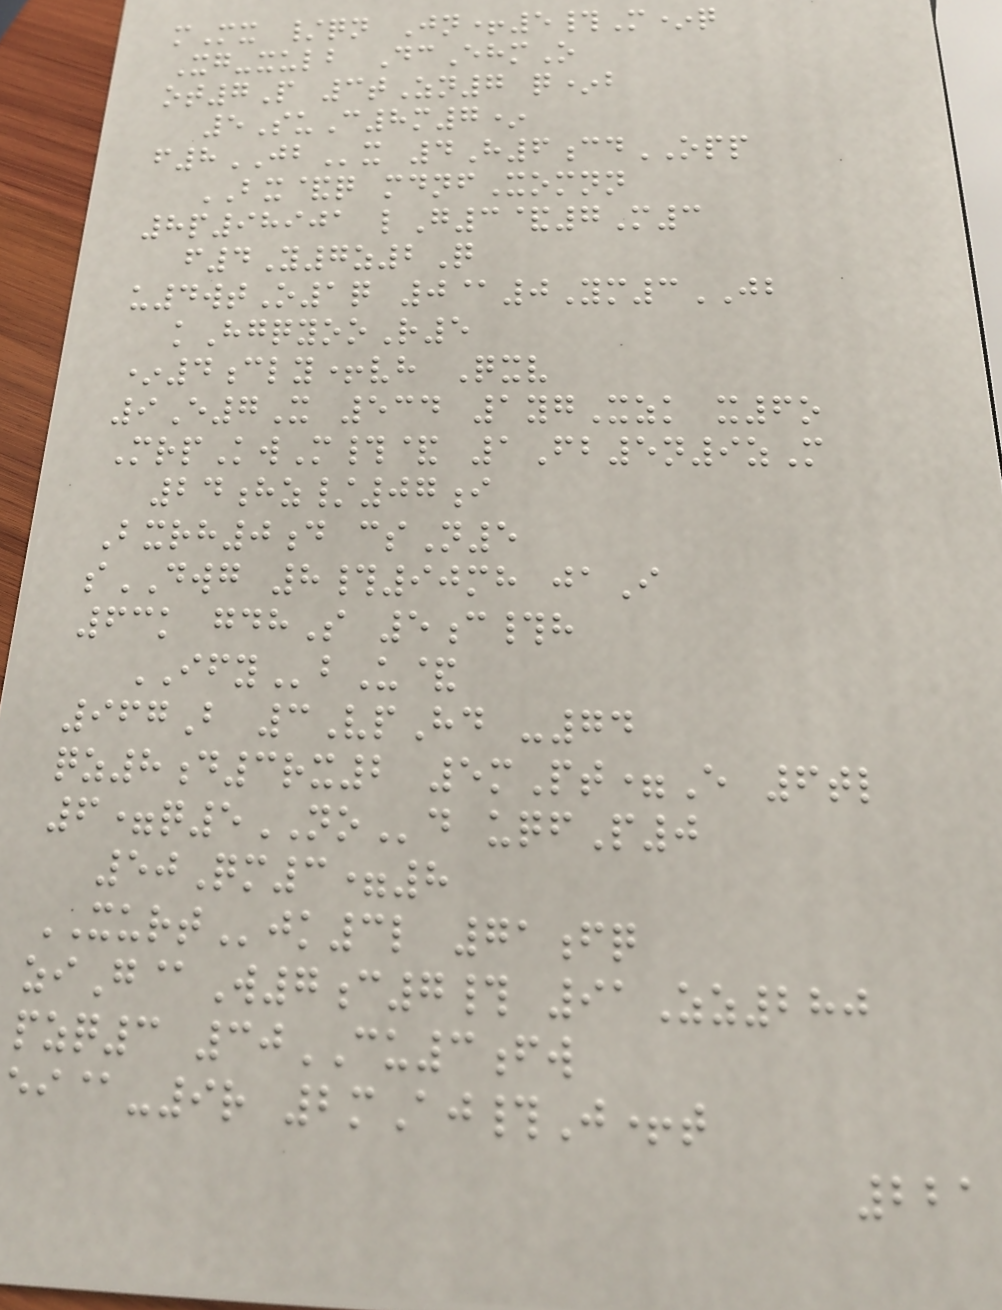mMx /qn Jn+5#M*q
Xg-xulb DcEhmO
ot7P 3tZn7 q*b
5SuC8m7*
f8JBx 4H6cdOPP
BX&q mdnfXomnn
8p98901 lG3&7M3
f4Y7z2Q
u4wtO1q 0@0Ym3JB
kHgqyooR5
*4cly+vh Qxv
9E7X 534 1ygXzk x6o
MrpKwM#& 1Fb5n9zM
24hz/07i
Bxrh0d csN5
sDWG 8#90mh jaI
63k gdhS 5c#h
IFYbU&
967B 3VpHd -74
qz8d3rx2 5mPt=E 6tl
6=q5NOd uqfP0
50Qm3=8
XURTjk3l 71fq
ziG@W7c7# 91Zz280
pzq3 30CU3fw
ei@-9r 2mAj#J+t
221
